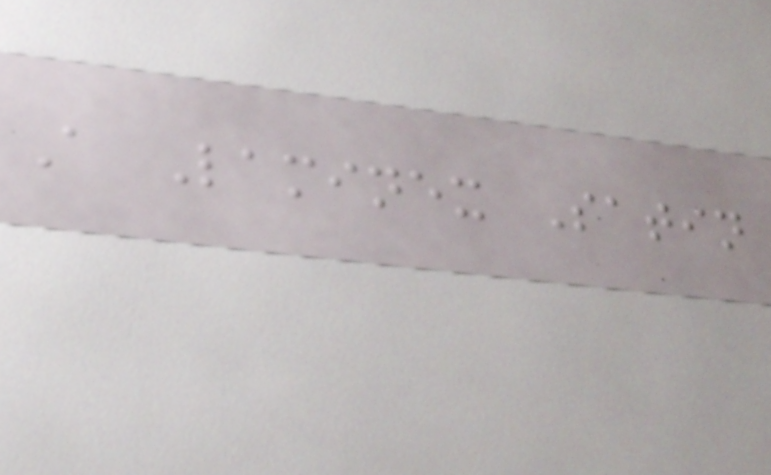A Laminex Satin
